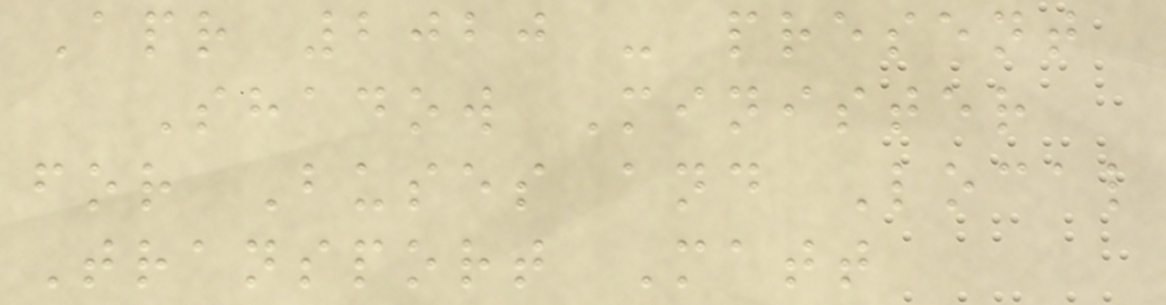Apr 2020 - present
Shadow Minister
for Buses and Local
Transport Matt
